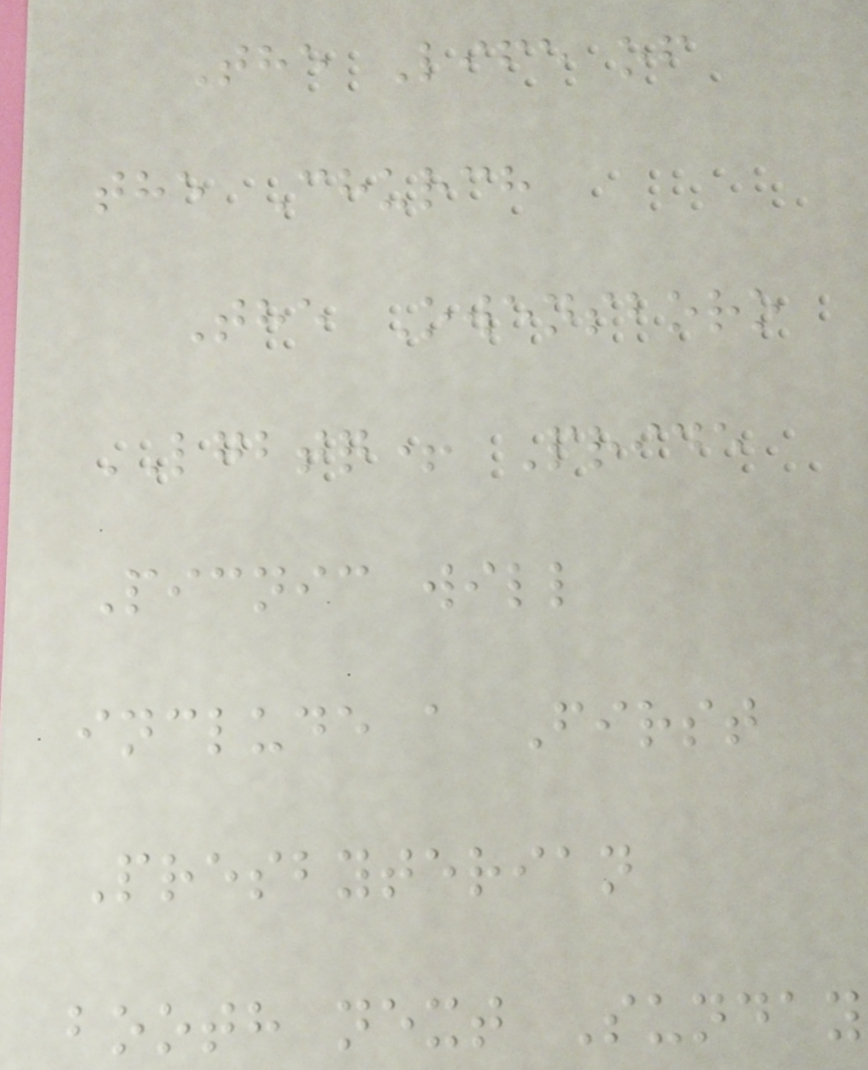The Life of
the Church
The Owensboro
LGBTQ+ Pride
Picnic will
include a First
Presbyterian
booth next Sunday
